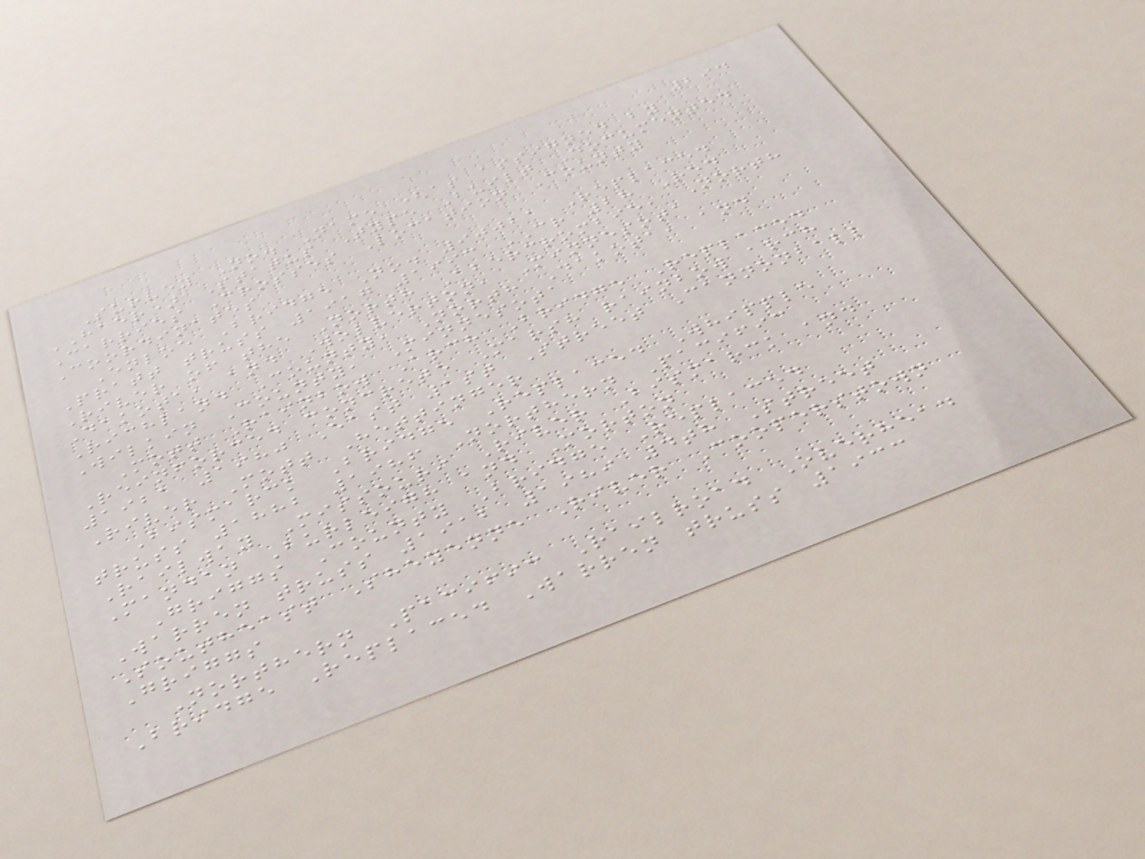294
Survey No. Name (as assigned by
HAER) Status Type Built Documented
Carries Crosses Location County
Coordinates
Enloe Bridge No. 90021 Replaced
Pratt truss 1917 1993 CR 28 Red
River of the North Abercrombie, North
Dakota, and Wolverton, Minnesota
Richland County, North Dakota, and
Wilkin County, Minnesota
Mott Rainbow Arch Bridge Replaced
Reinforced concrete Marsh rainbow arch
1921 1980 East 1st Street Cannonball
River Mott Hettinger
Bismarck Bridge Replaced Whipple
truss 1882 1986 Northern Pacific
Railway Missouri River Bismarck and
Mandan Burleigh and Morton
Griggs County Bridge Replaced
Warren truss 1912 1989 4th Street
Southeast Sheyenne River Cooperstown
Griggs
Northern Pacific Railroad Overhead
Bridge Replaced Warren truss 1933
